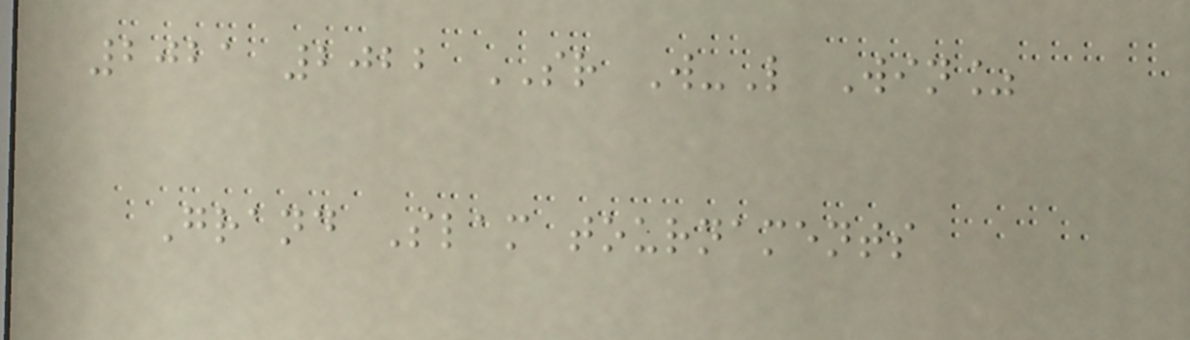2021 2022 SR W-L Win%
Grand Slam tournaments
